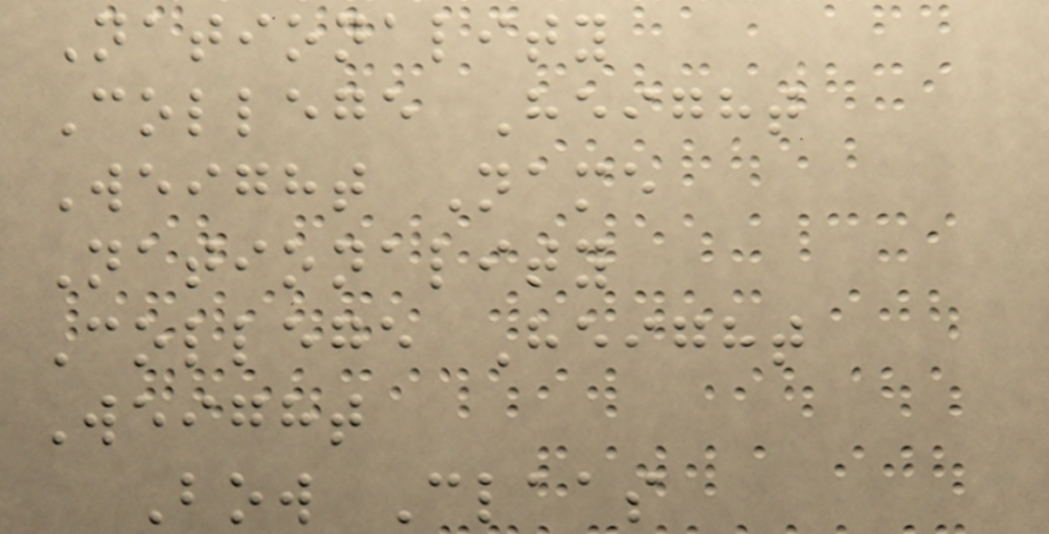Nationality
College Height
Weight Name
Nationality
College Height
Weight
Bow Claas
